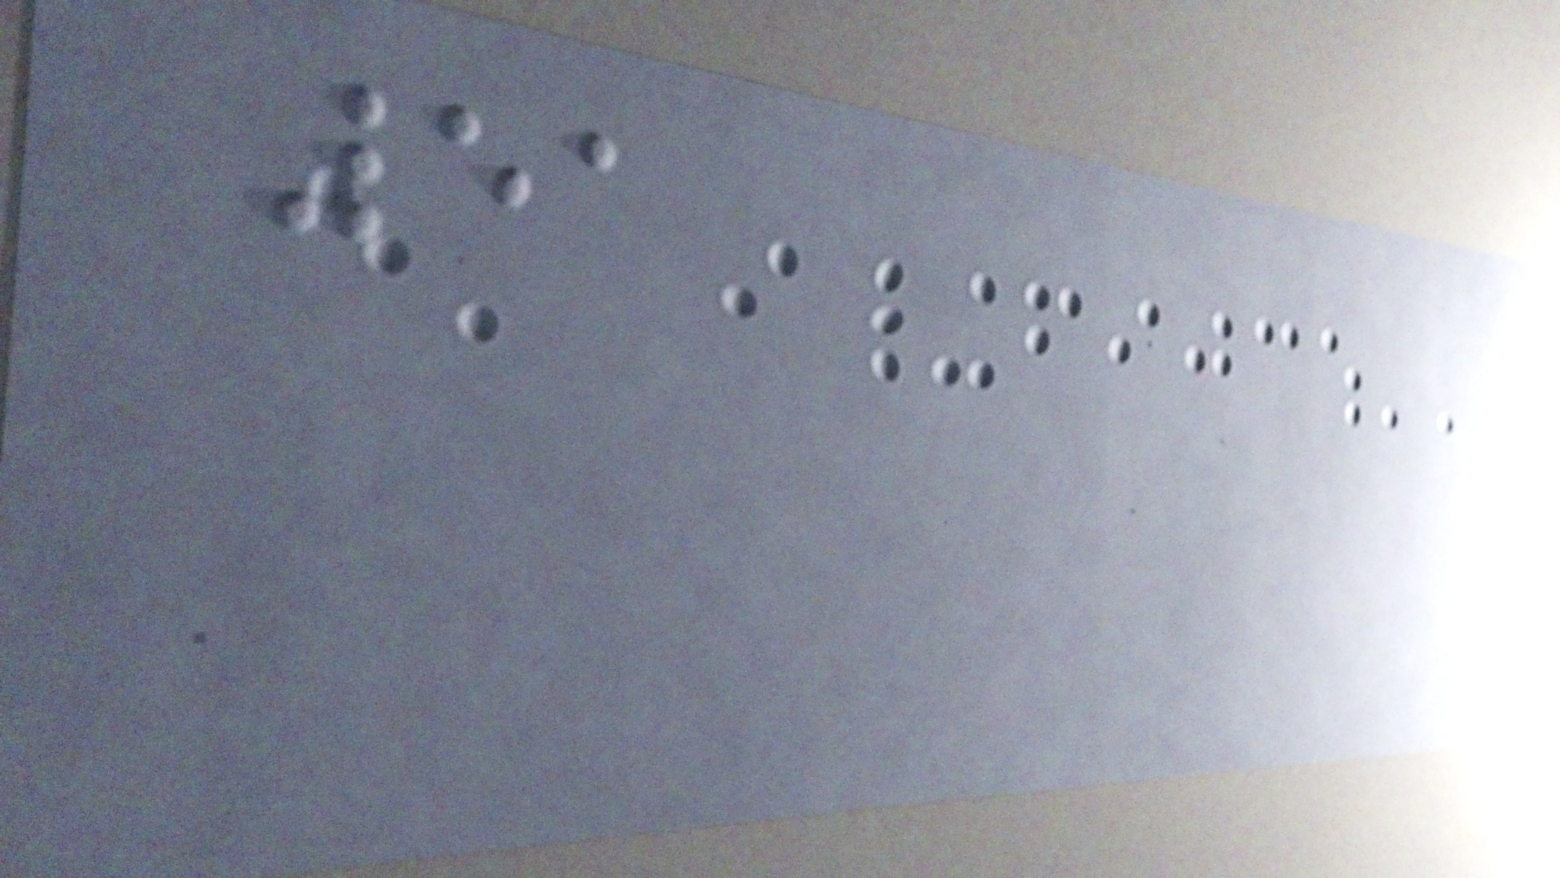51
